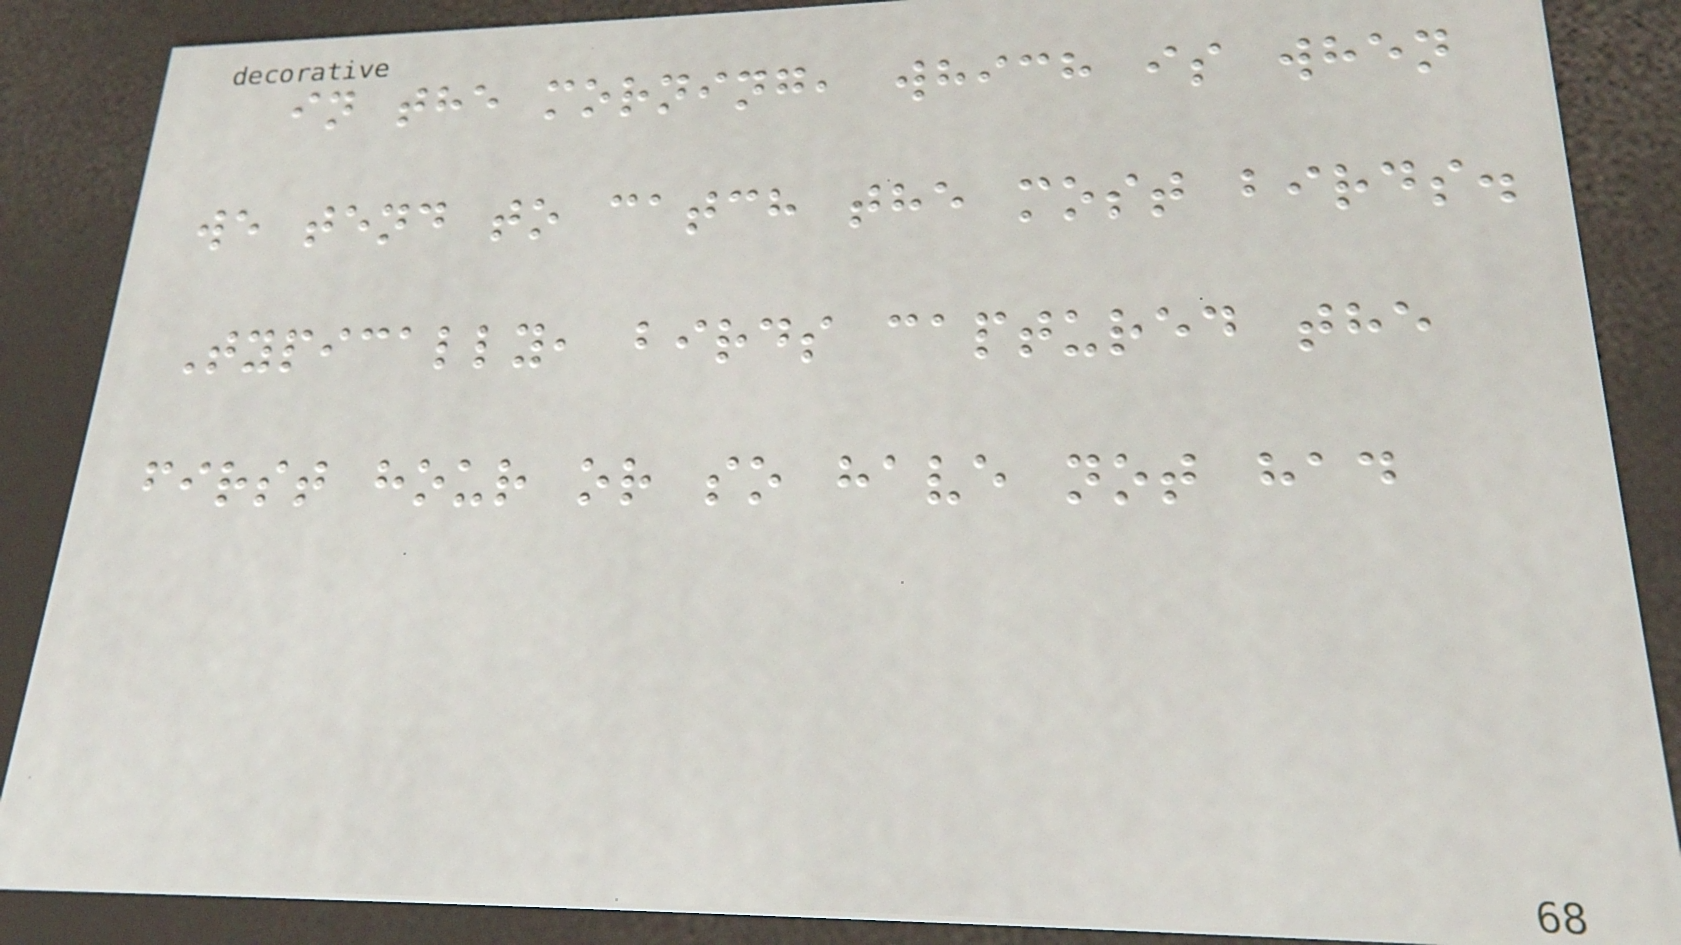in the morning, which is when
we tend to catch the most birds.
Typically, birds captured the
first hour or so have not had
